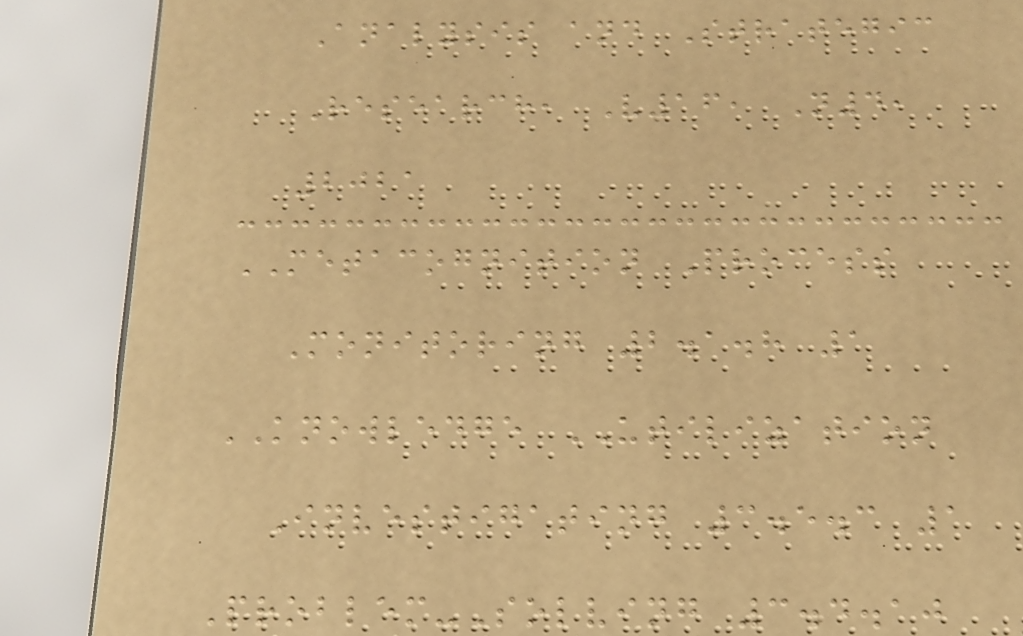Analysis and Strategic
Research, V16, N4,
2021
METACOGNITION Process
Monitoring 2.1.8 1
KNOWLEDGE UTILIZATION
Investigating 3.5.3 1
Problem-Solving 3.4.10
